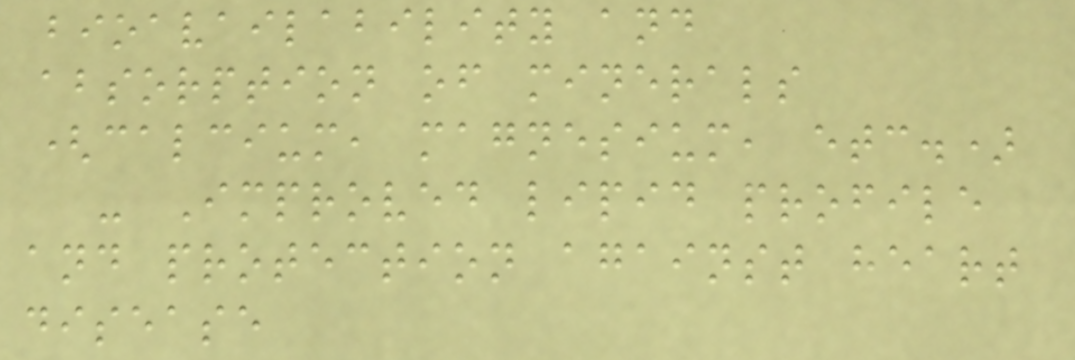bioavailability and
absorption of minerals
(calcium, magnesium, etc.)
- Improved lipid profile
and protection against heart
disease
